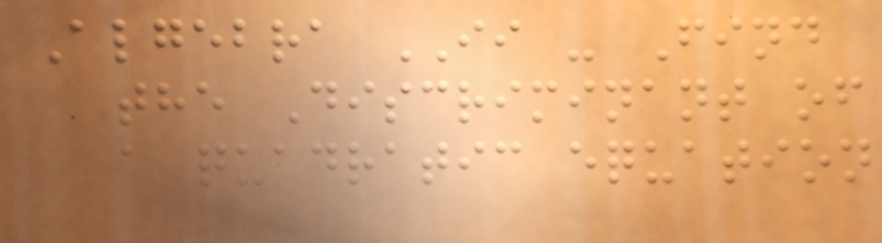Algebra II - Find
the Discriminant of
a quadratic equation
